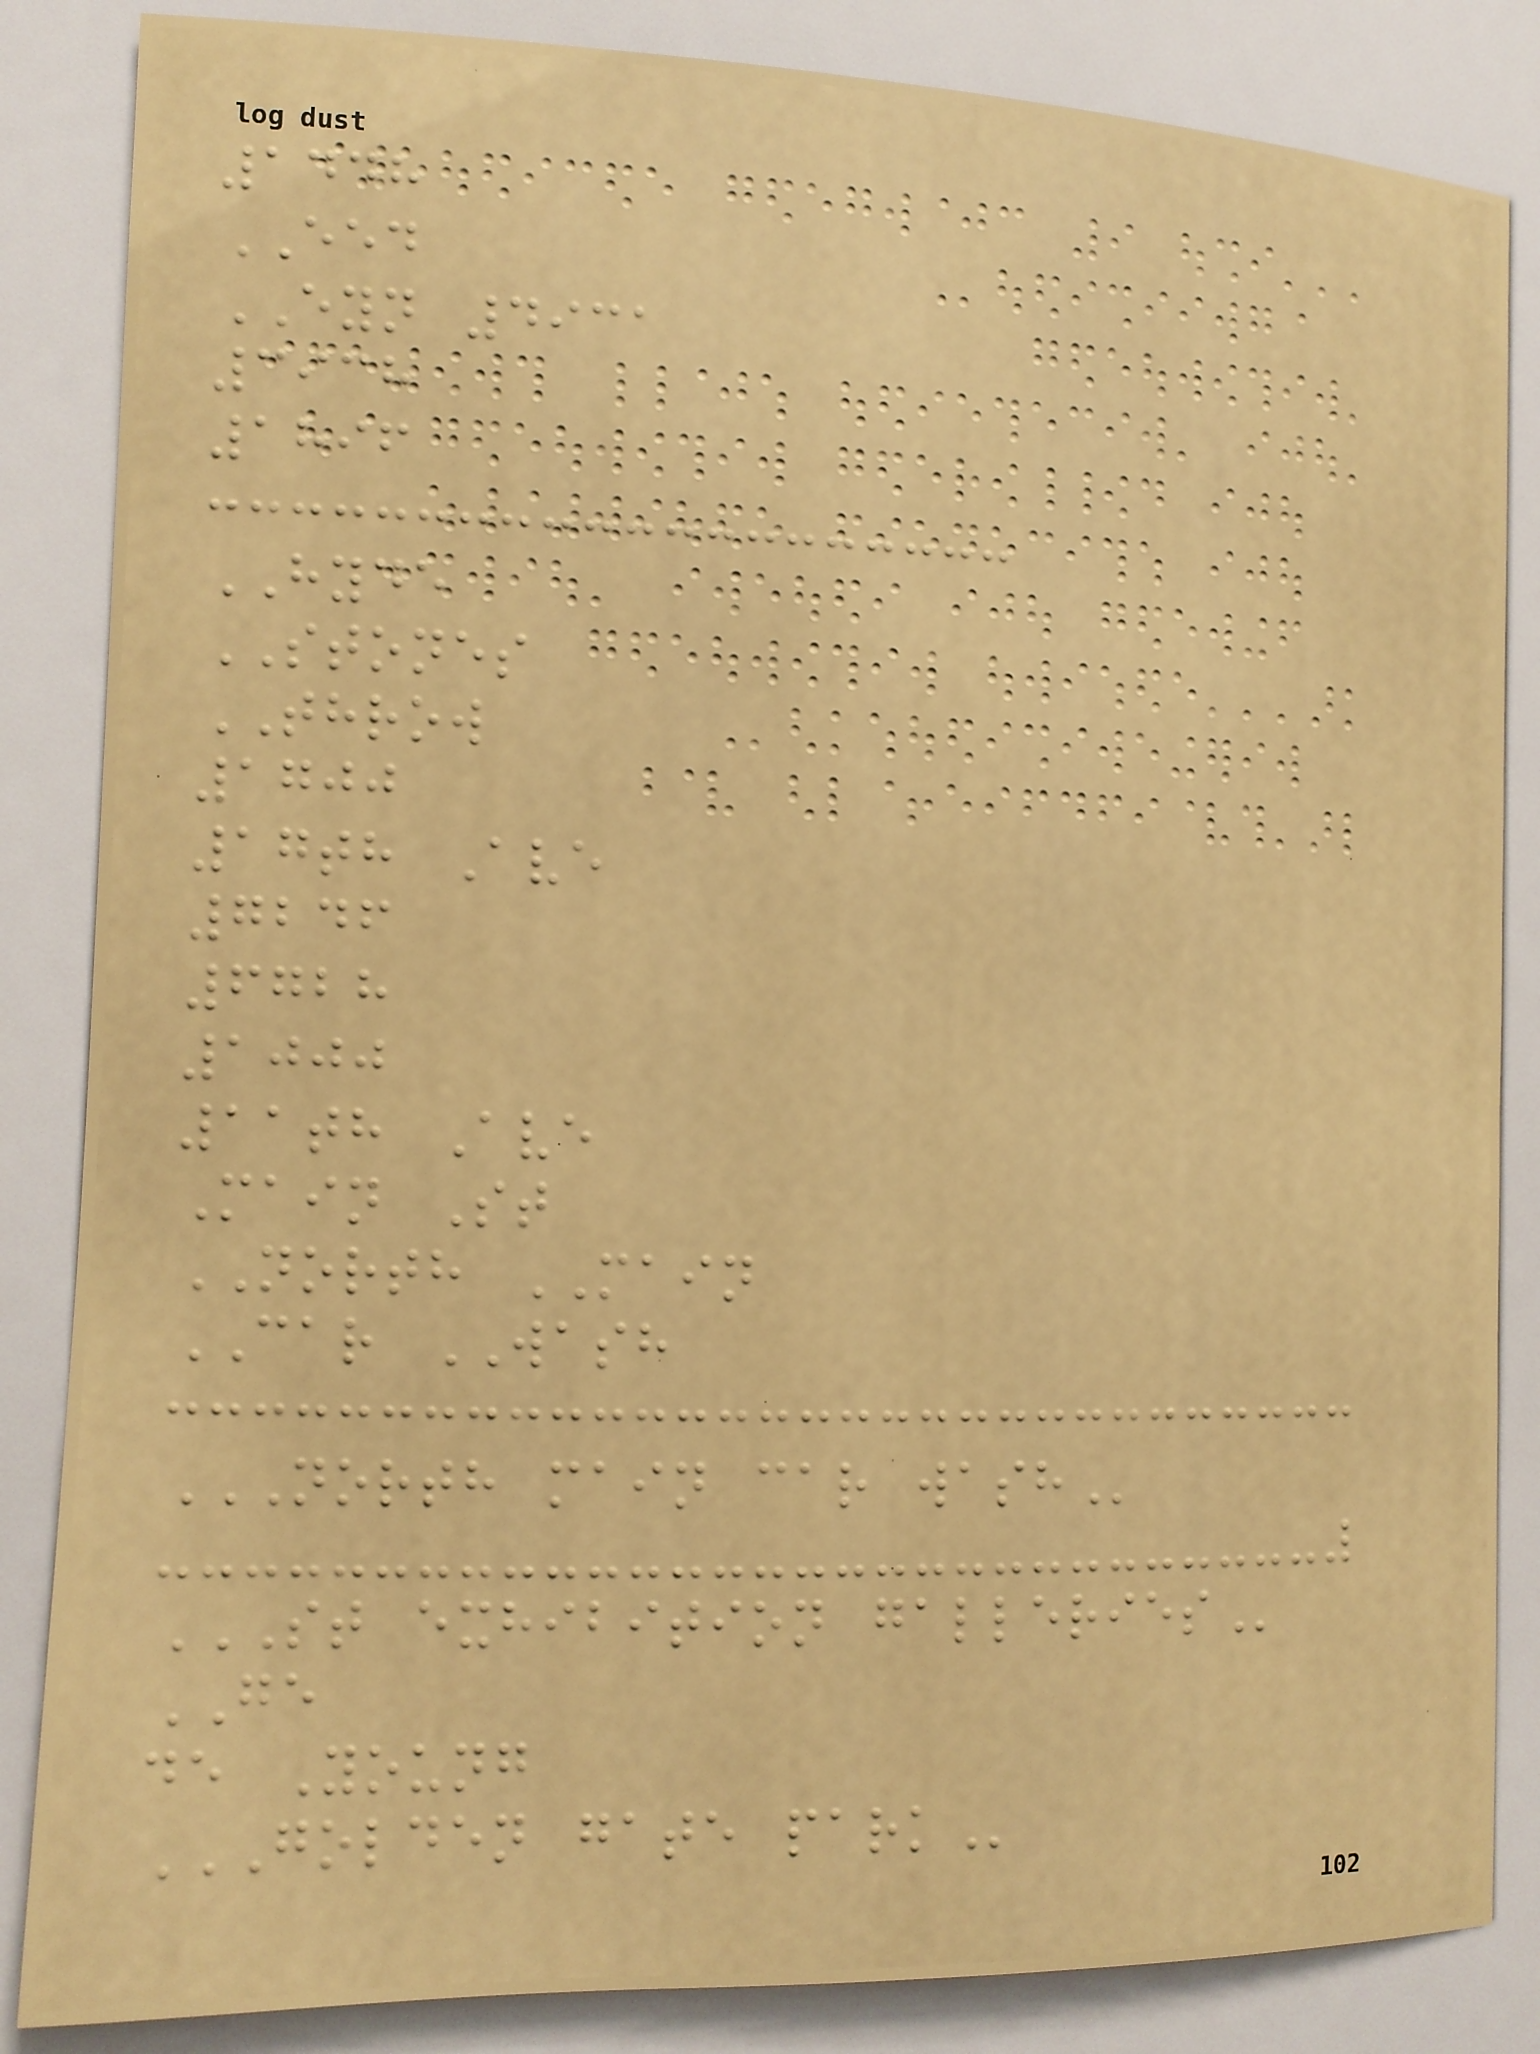1448
EED
EYN 4931
3938
1896
HYDE
STONES
THROW
1700
17th Ave
7246
6728
1000
11th Ave
Main St
NORTH MAIN
CAR WASH
NORTH MAIN CAR WASH
ST EXHIBITION GALLERIES
GE
de Young
GOLDEN GATE PARK
